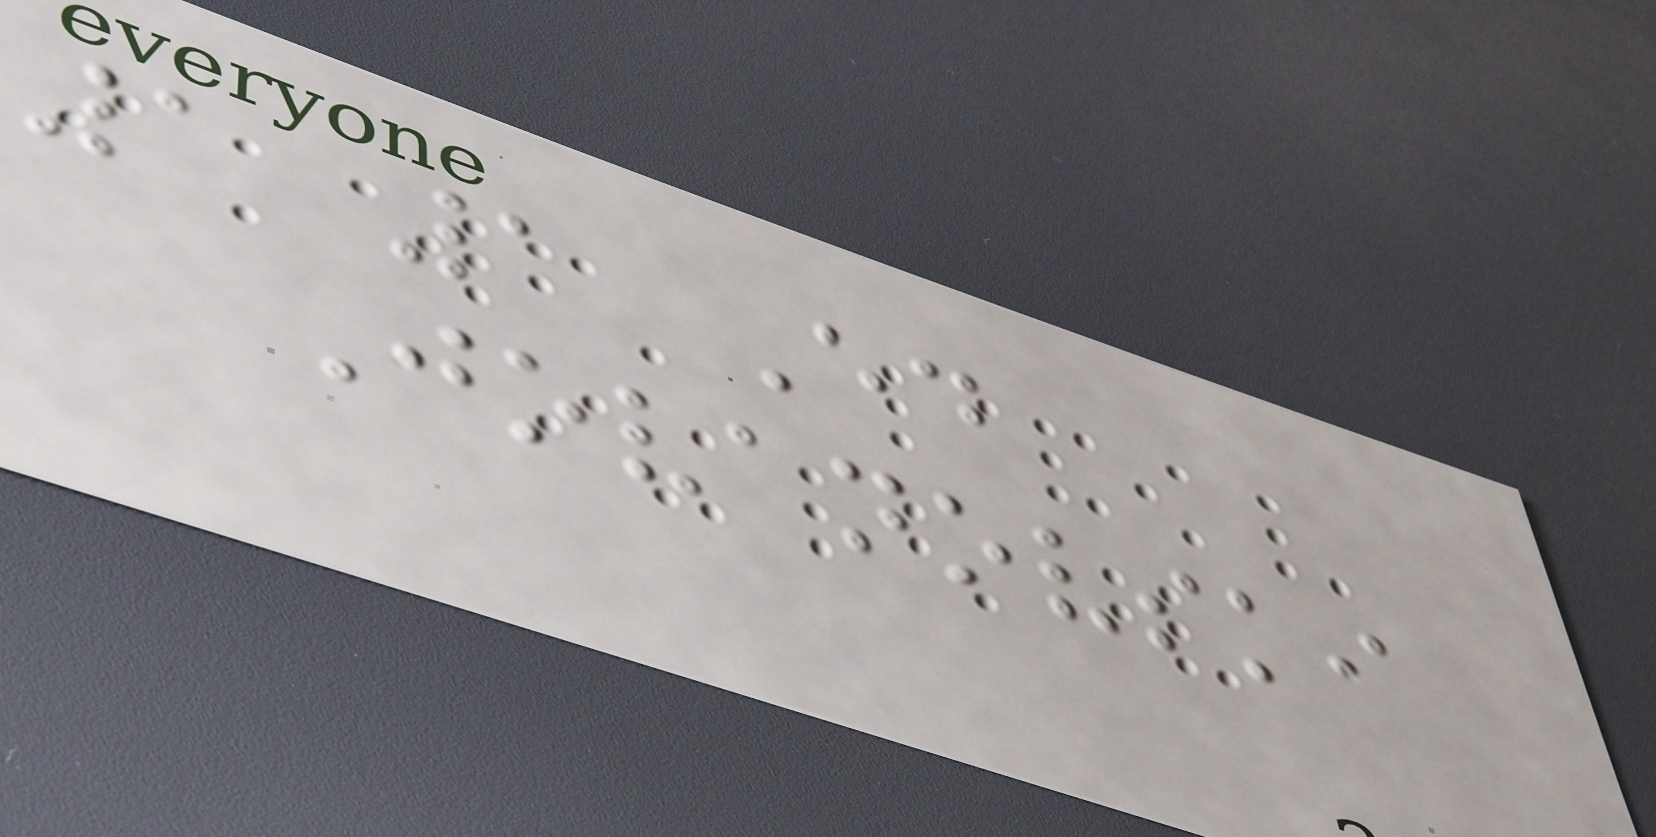1 1 Ed
Jovanovski
